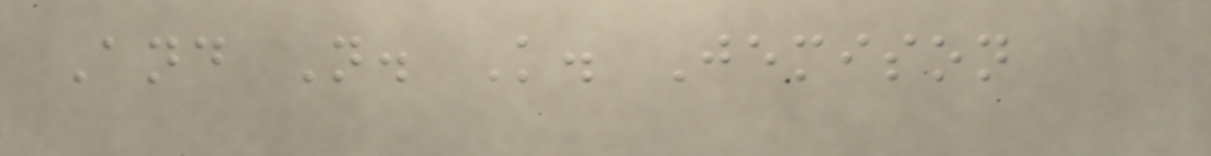And N. K. Jemison
